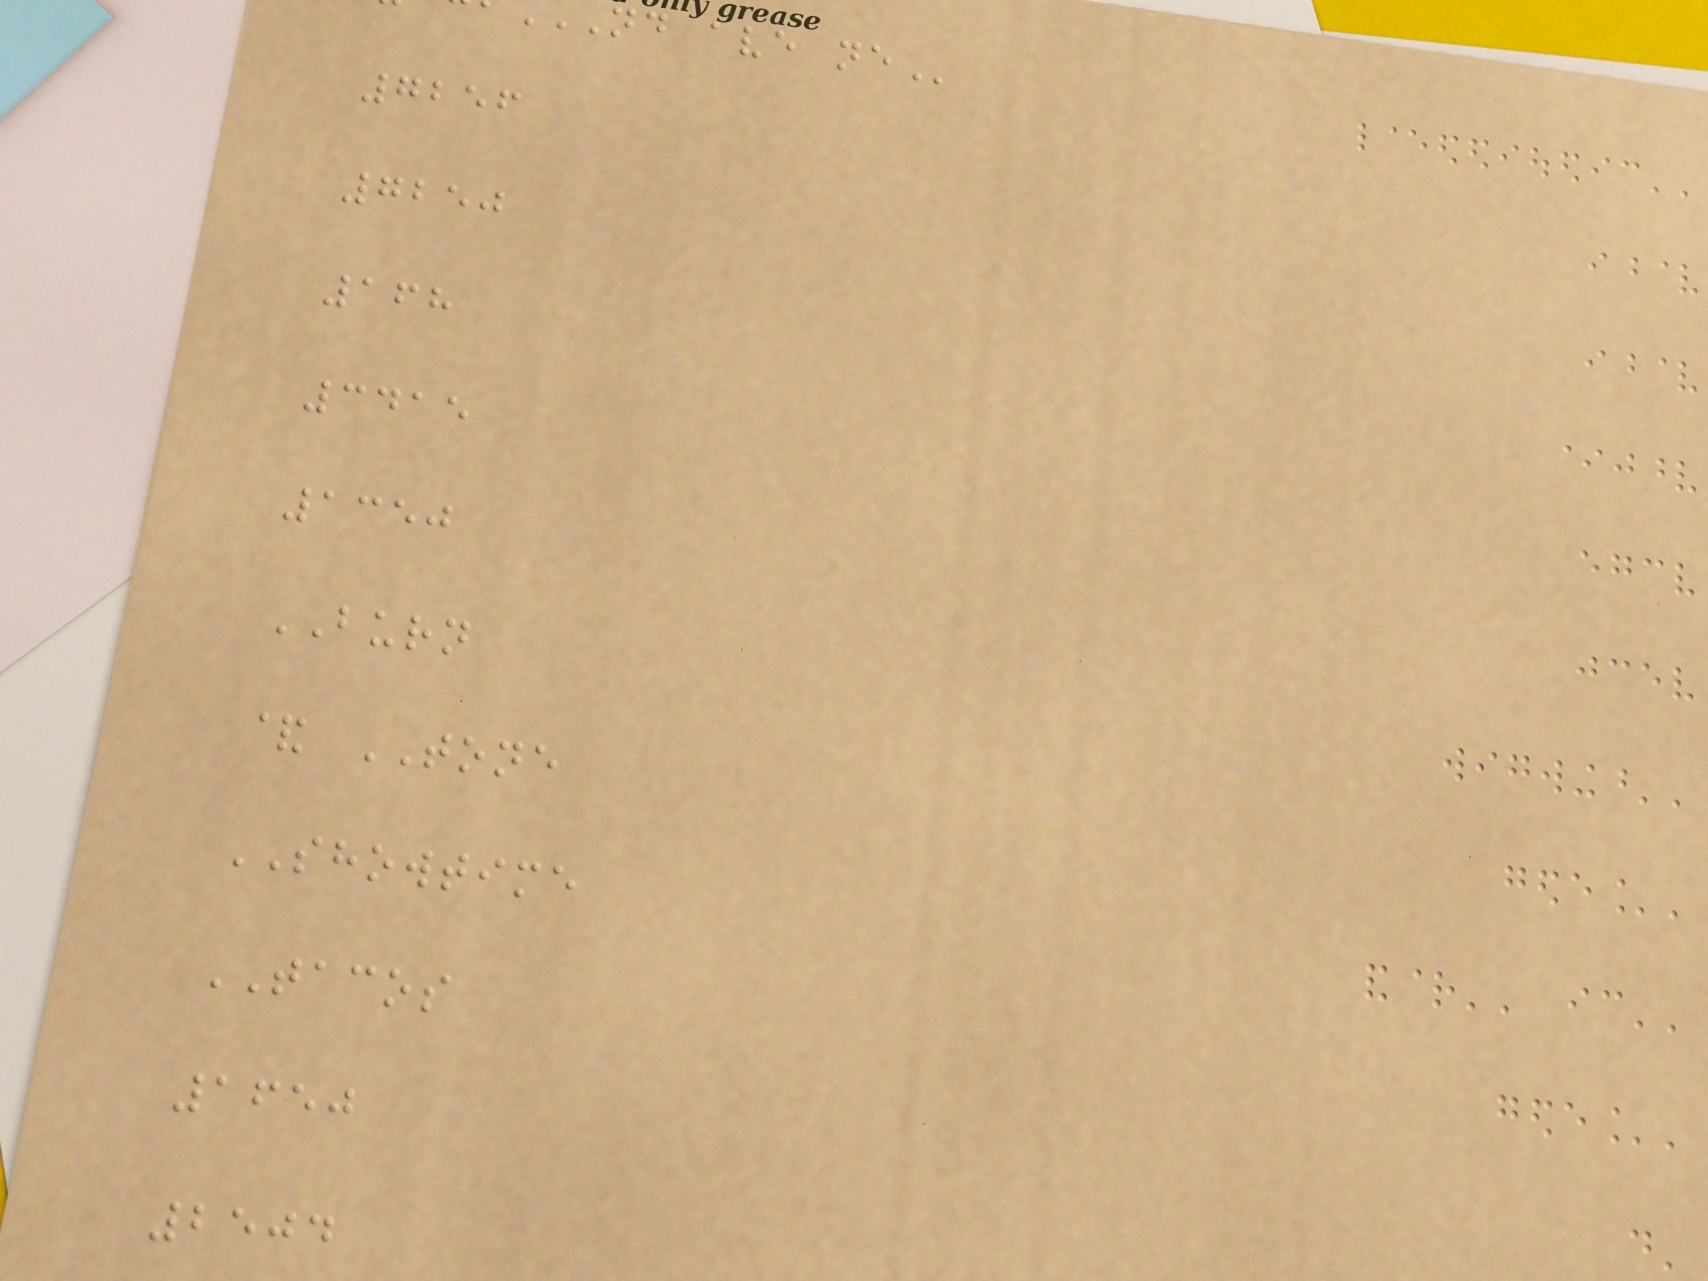nd ave
7256
7250
168
3415
1350
BURN
& TONE
SHOWTIME
TACOS
1650
2504
